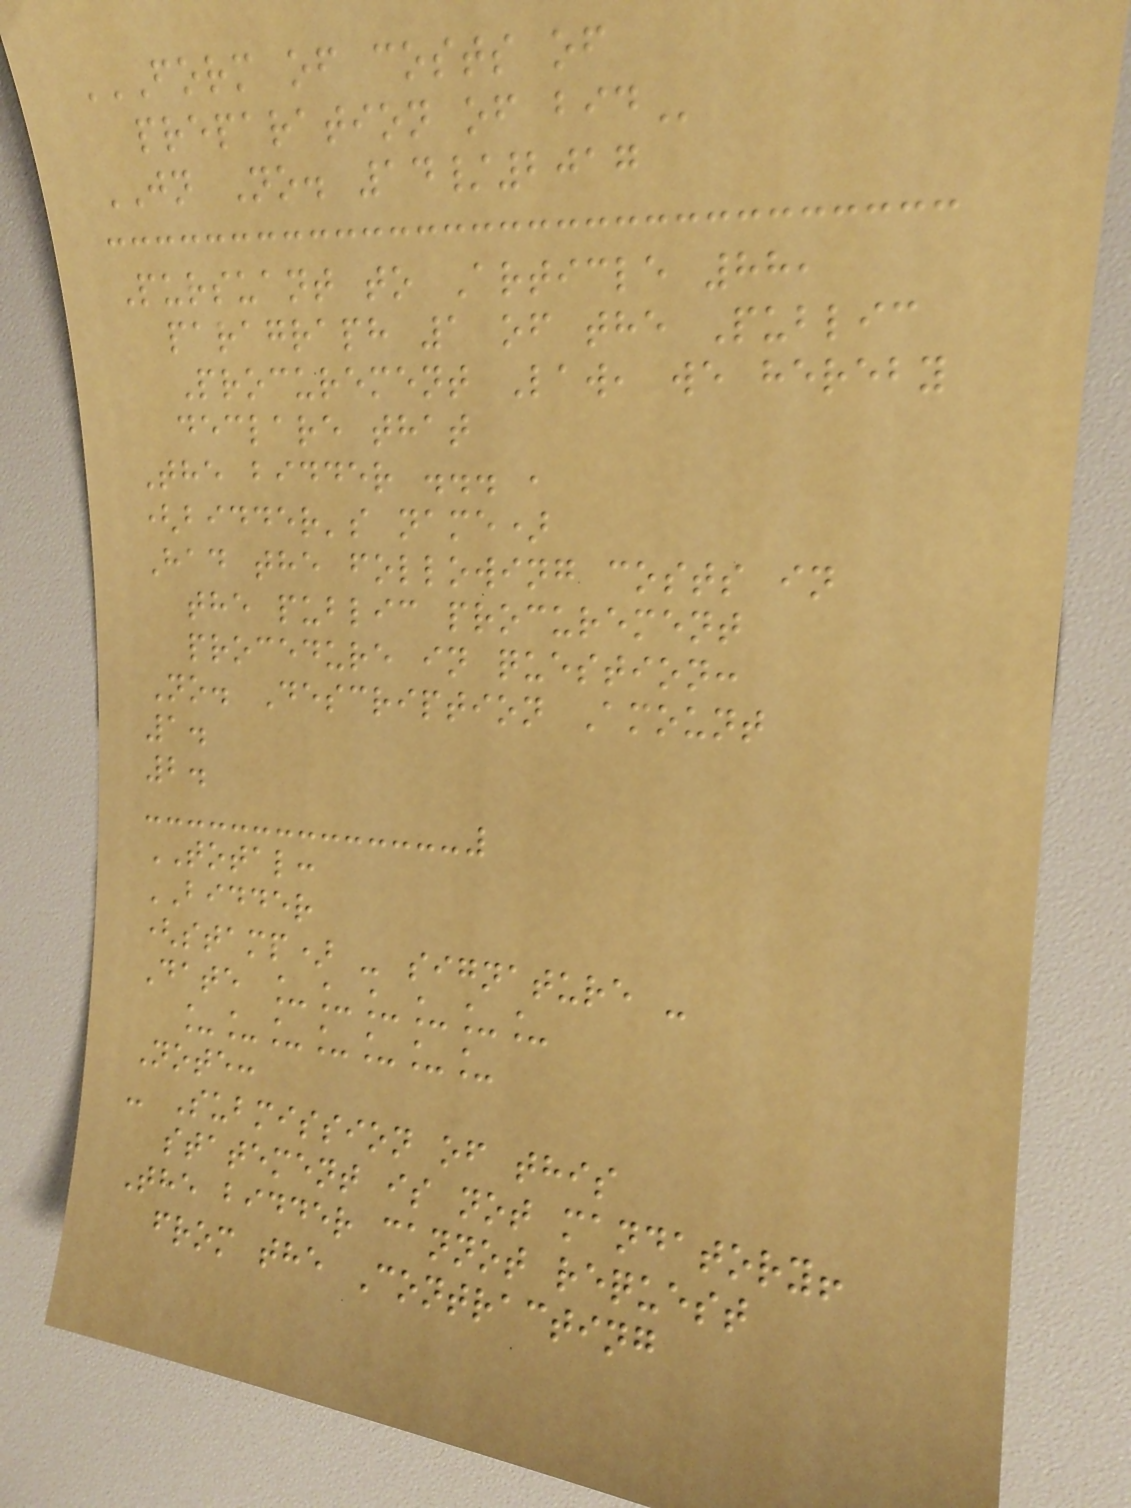FORM OF COSTS OF
PREPARATION OF BID
JN No. 14/2017
Pursuant to Article 88,
paragraph 1 of the Public
Procurement Law, we hereby
declare that
The bidder ... ,
(bidder's name)
Had the following costs in
the public procurement
procedure in question:
No. Description Amount
1.
2.
TOTAL:
BIDDER
(stamp) - signature -
Date ______
_______
Note:
- Submission of this
statement is not mandatory!
The bidder cannot request
from the Contracting
